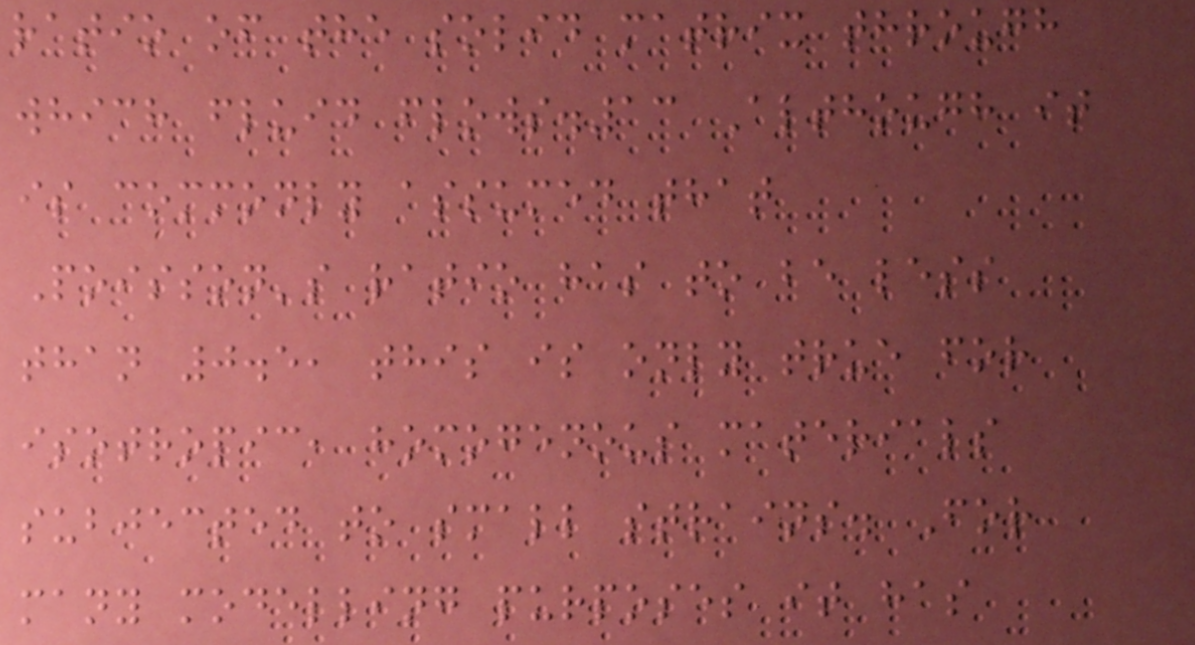ratio of the solid matrix through
which fluid flows.13 Although it
is commonly assumed that
Poisson's ratio has to be less
than 0.5, this is only true for
isotropic, homogenous materials
subjected to small strains. For
many modelling purposes it has
